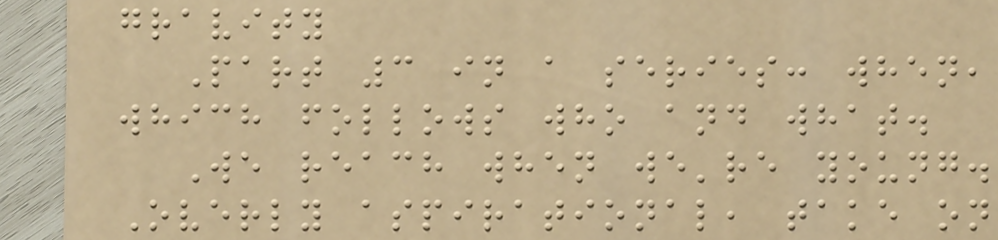gravity
Part 3 in a series: when,
which follows who and what.
We reach when we're young.
Overly aspirational, take on
